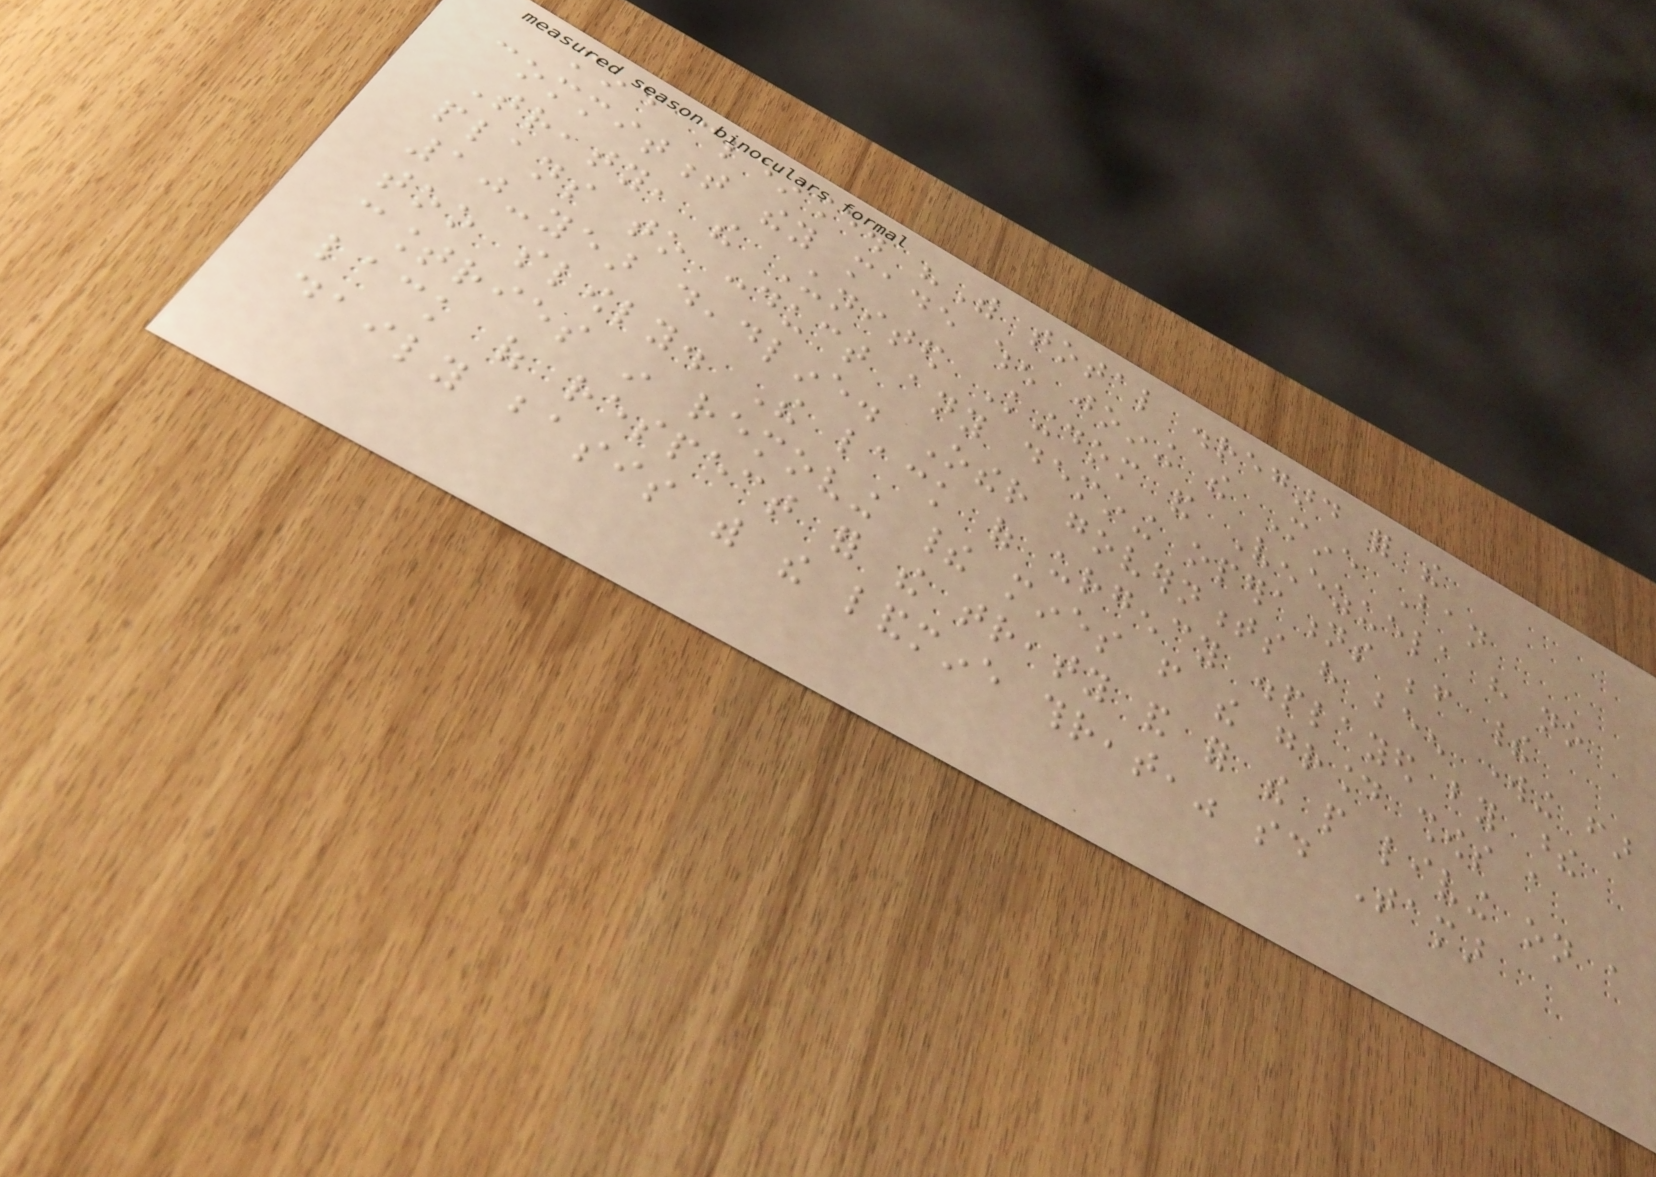mine clearance. "With total disregard for the
commitment they made when joining the Mine Ban
Treaty, the United Kingdom and Venezuela have no
plans to conduct any demining operations before their
10-year deadline. Other governments have been working far
too slowly. The lack of urgency displayed by these
countries in removing their mines from the ground shows a
lack of respect for the treaty and for the people living on a
daily basis with the landmine threat," said Tamar
